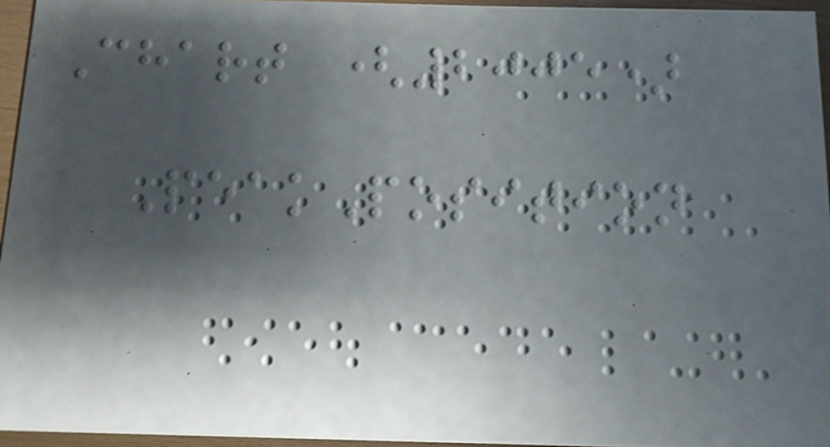Chart (2005)
PeakPosition
